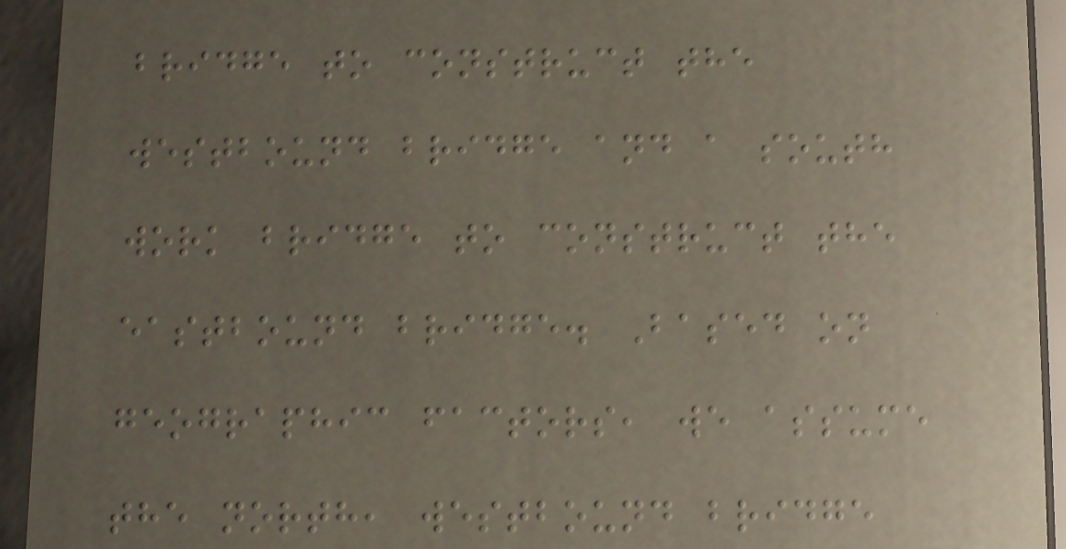bridge to construct the
westbound bridge and a south
work bridge to construct the
eastbound bridge. Based on
geographic factors, we assume
the north, westbound bridge
